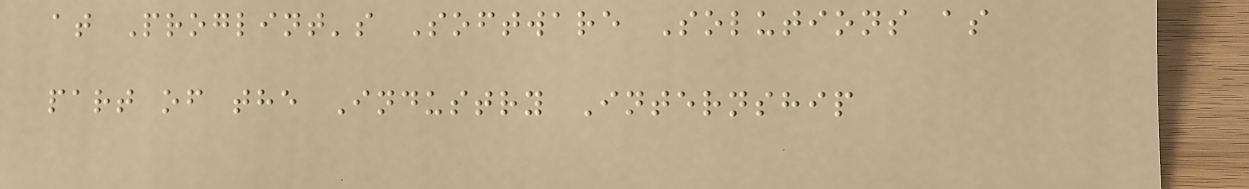at Proglint's Software Solutions as
part of the Industry Internship
